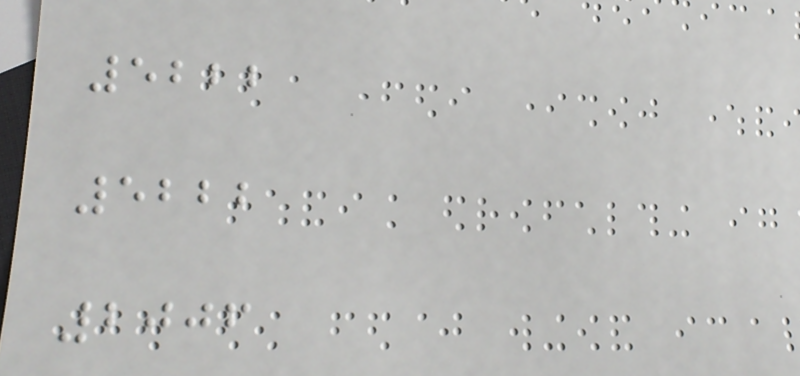5222
5222
2006
